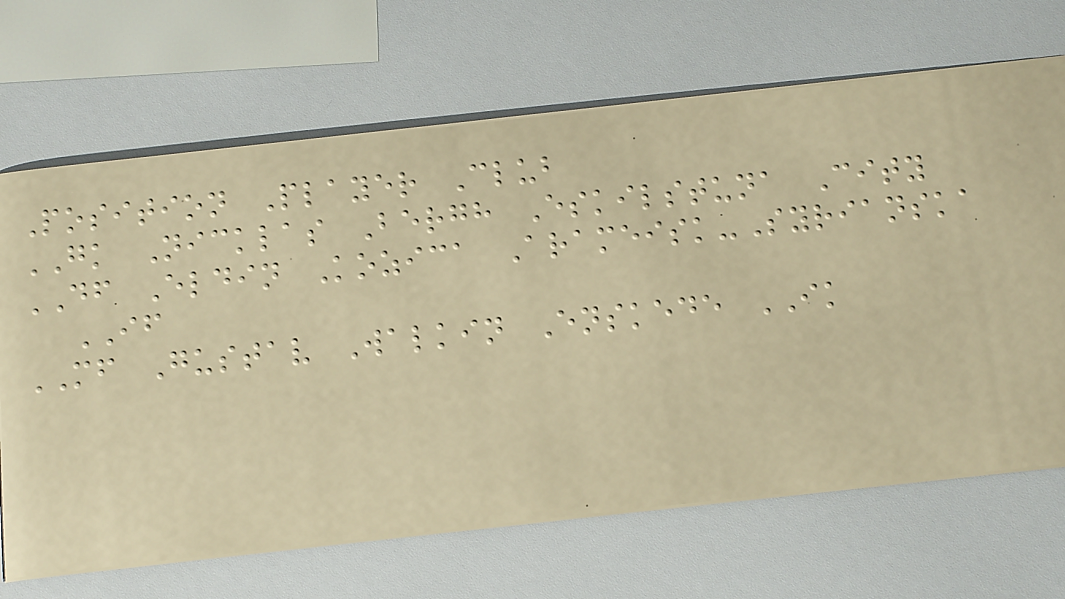Position Player Club
GK Nicklas Bergh Eskilstuna City
DF Eldin Kozica Arameisk-Syrianska
IF
MF Gustav Walkin Enskede IK
